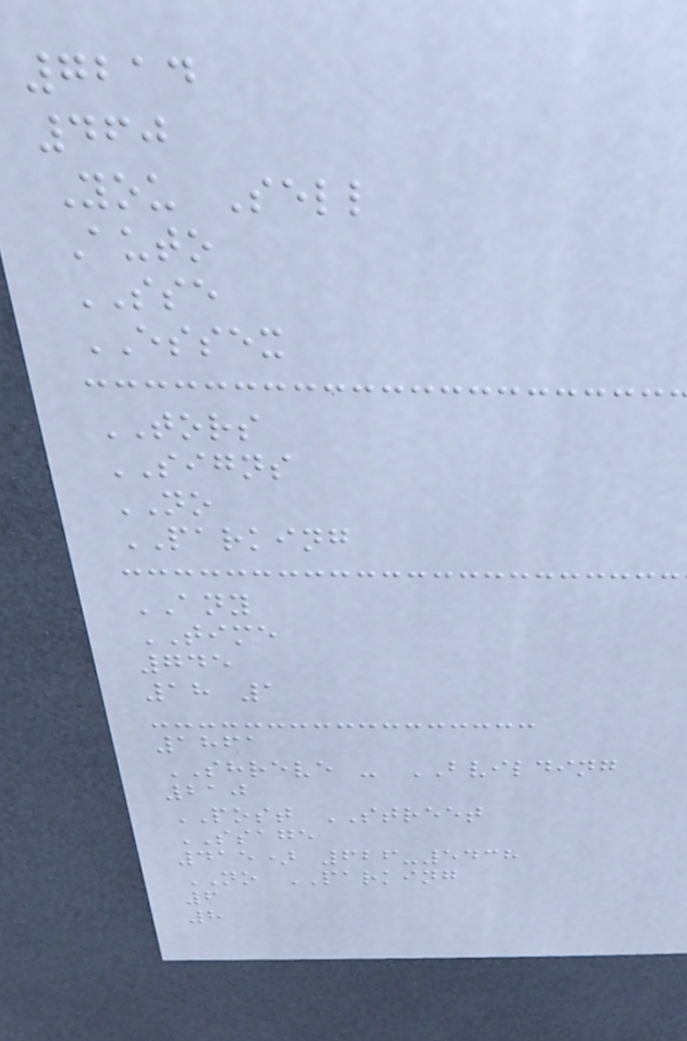7214
460
You Sell
Auto
SSE
ESSEX
TORS
SIGNS
NO
PARKING
ANY
TIME
745
18 1
1861
SHREVE - BVILDING
210
POST STREET
SSAGE
415) 626-5438
NO PARKING
6
8
